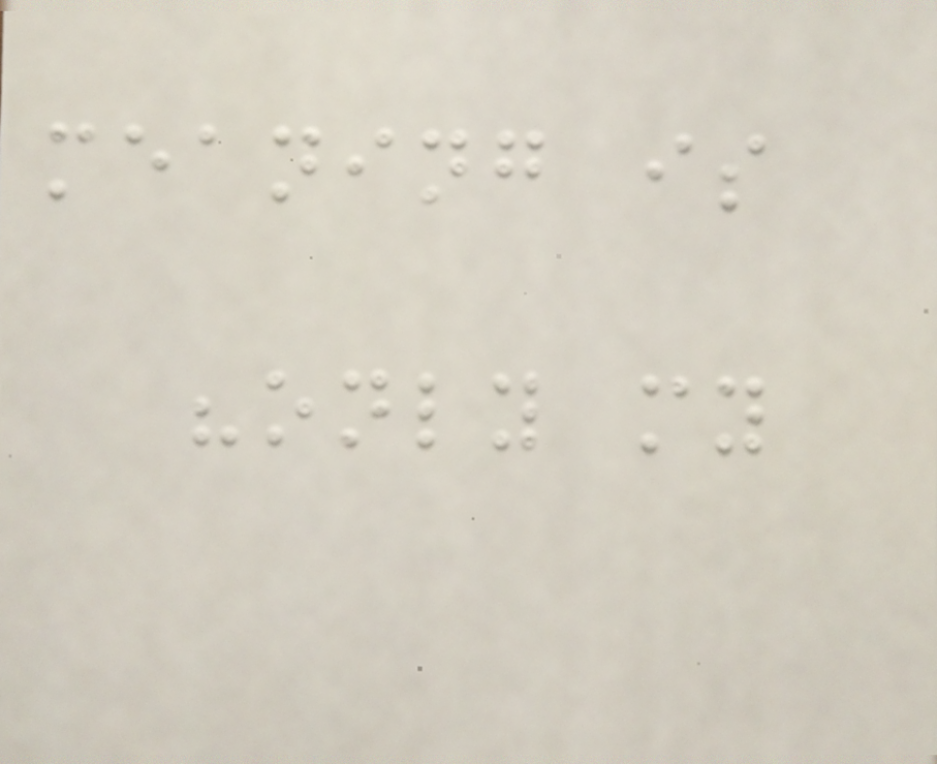meaning is
"only my
